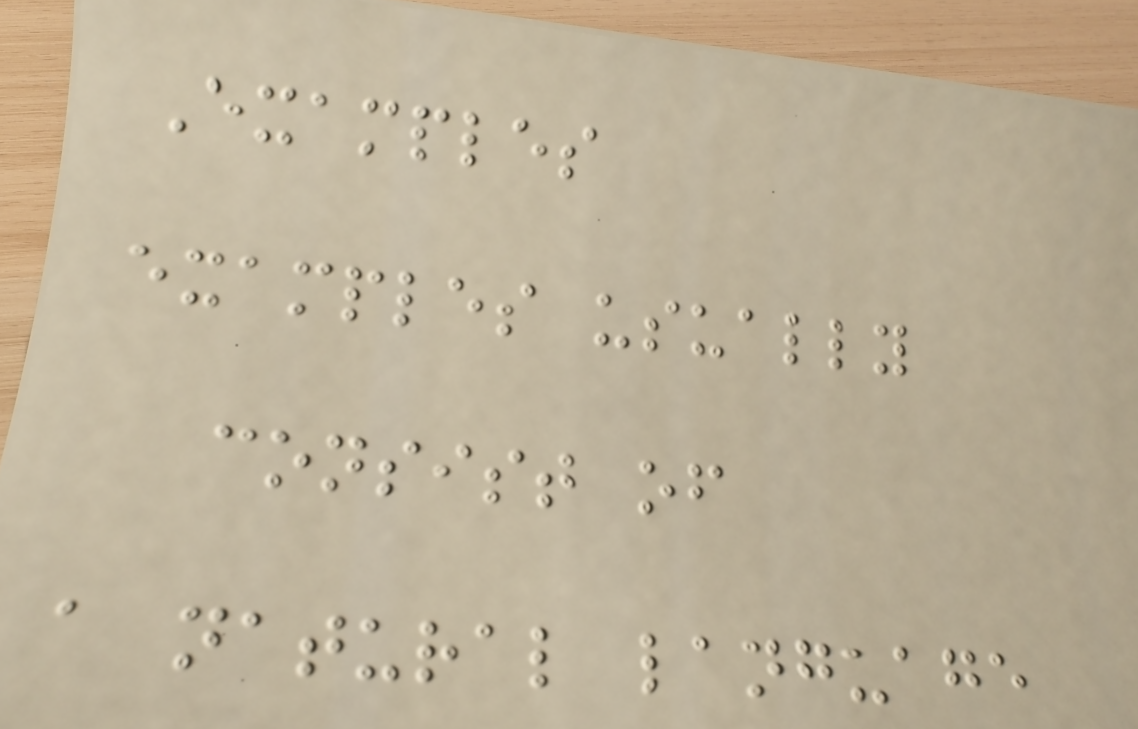Examples
examples usually
consist of
a natural language
